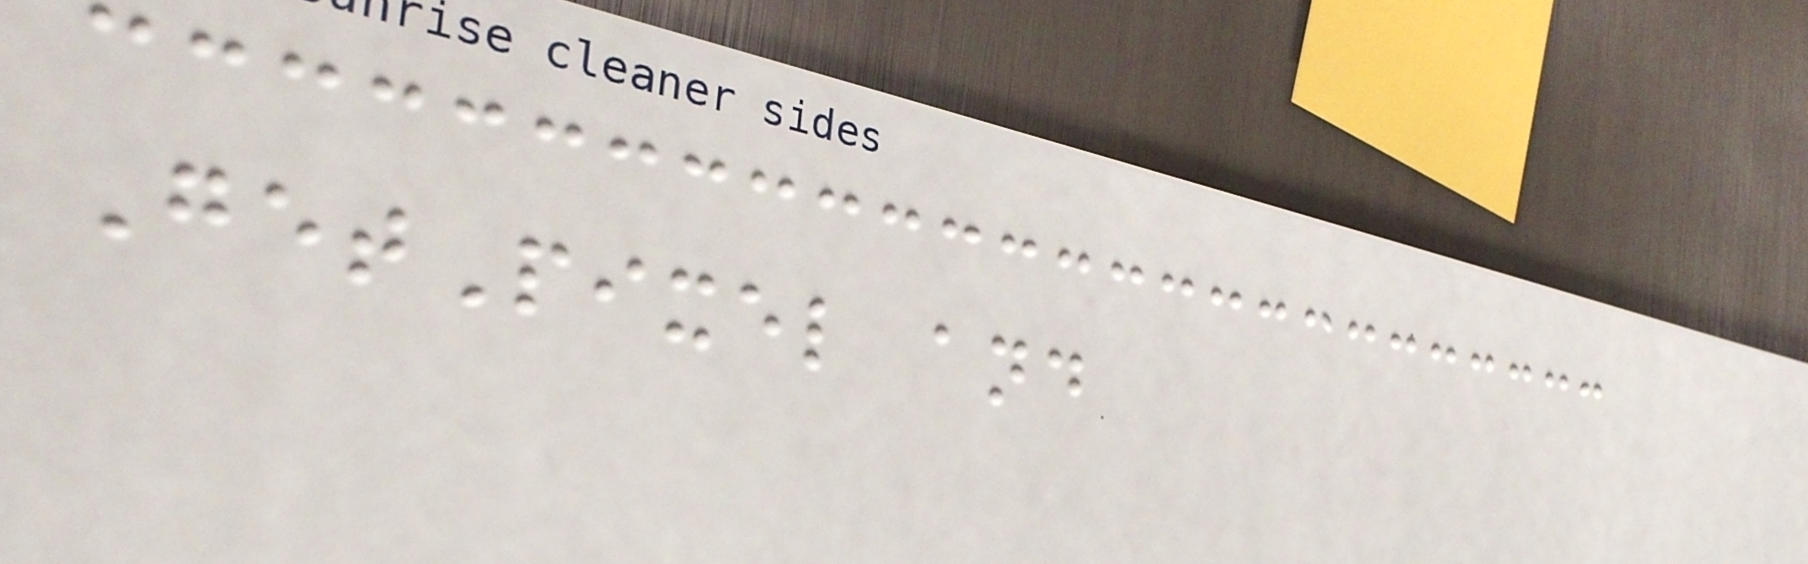GetPixel and
